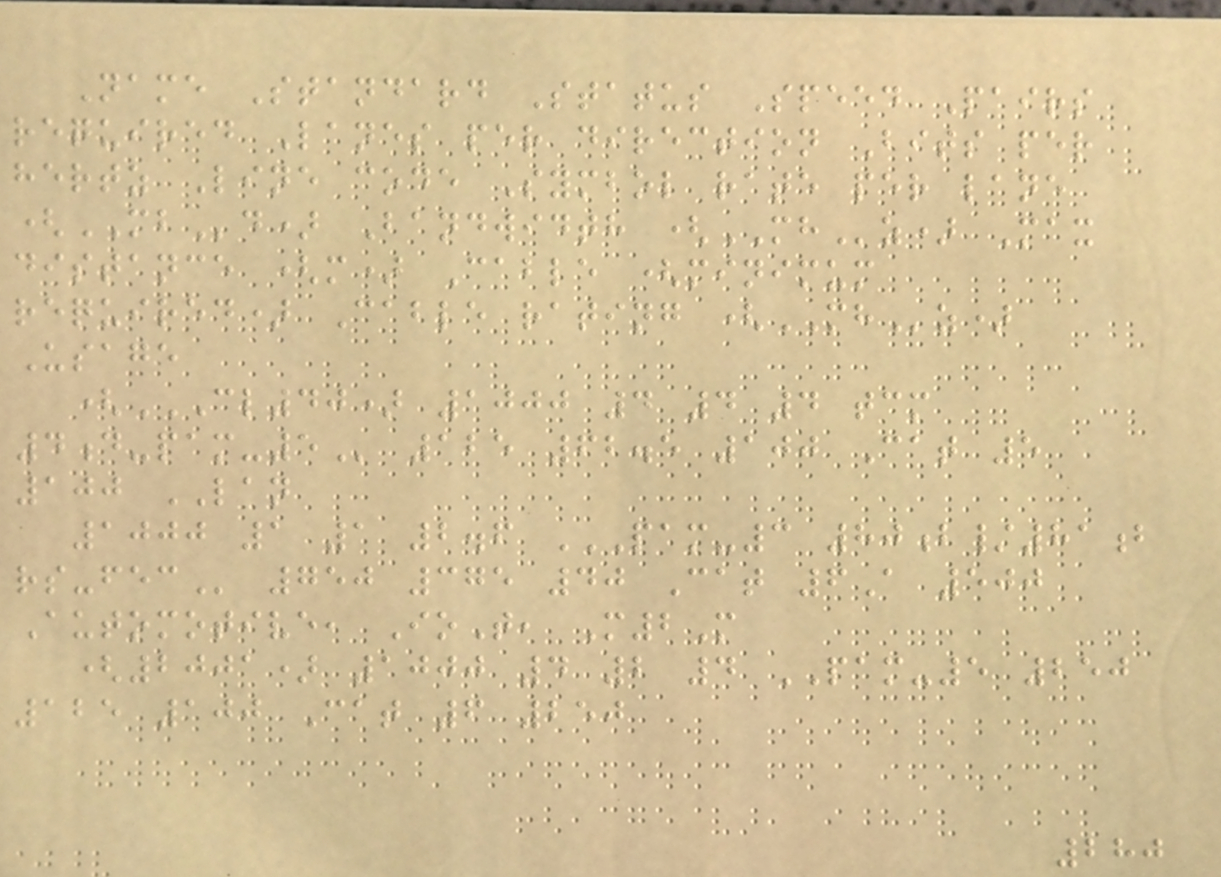Name Standard Status Speed Pairs
required Lanes per direction Bits per
hertz Line code Symbol rate per lane
(MBd) Bandwidth (MHz) Max
distance (m) Cable (minimum
required) Cable rating (MHz)
Usage
(CL40) 1000 4 4 4 TCM
4D-PAM-5 125 62.5 100 Cat 5
100 LAN
1000 1 1 2.6 PAM-3 80B/81B
RS-FEC 750 375 40 Cat 6A 500
Automotive, IoT, M2M
(2001) 1000 4 2 4 PAM-5 250
125 100 Cat 6 250
280
